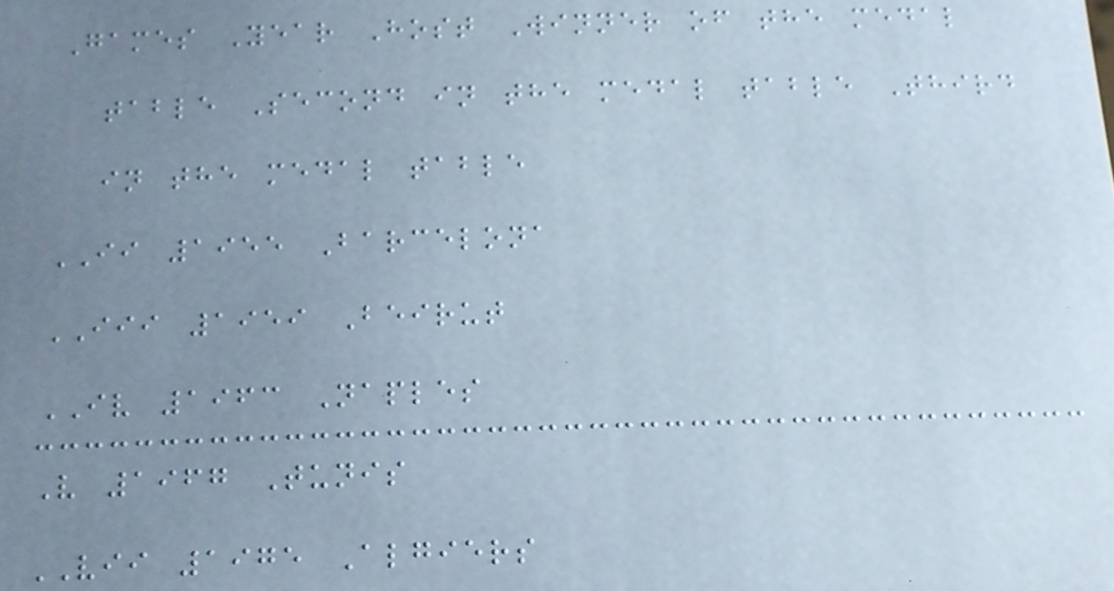Games Year Host Winner of the medal
table Second in the medal table Third
in the medal table
II 1955 Barcelona
III 1959 Beirut
IV 1963 Naples
V 1967 Tunis
VII 1975 Algiers
